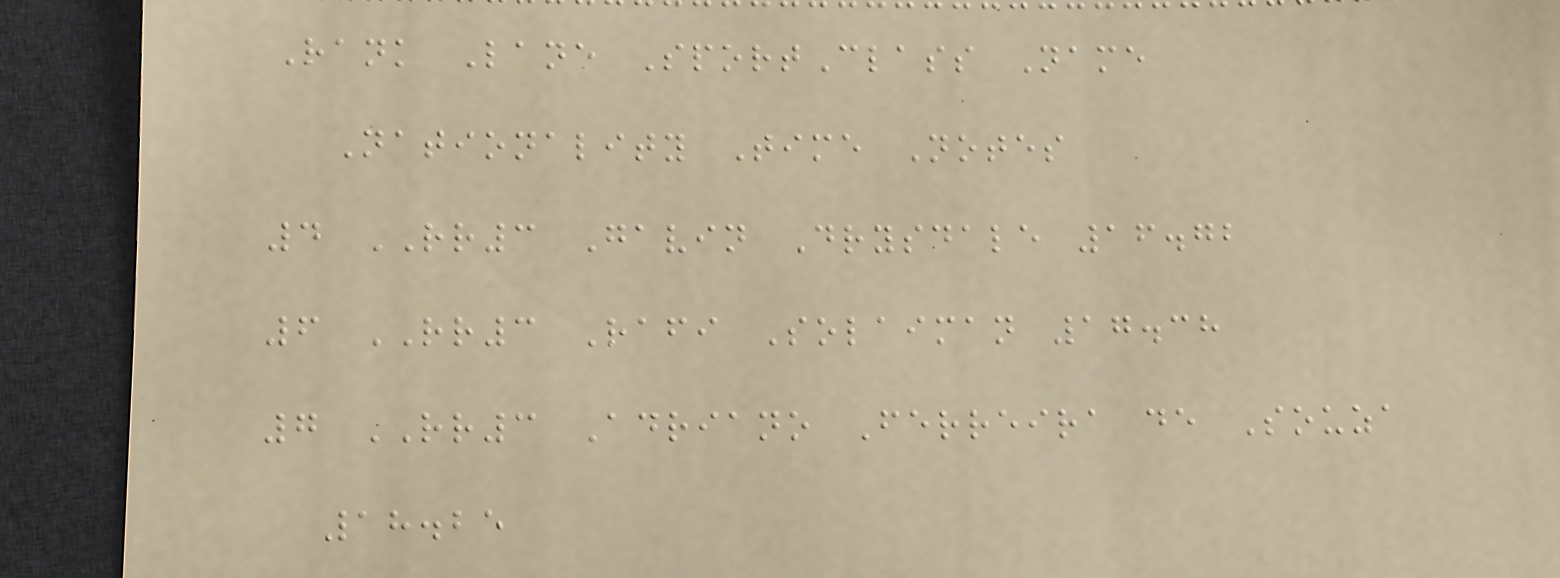Rank Lane SportClass Name
Nationality Time Notes
4 RR3 Gavin Drysdale 16.72
6 RR3 Rafi Solaiman 17.38
7 RR3 Adriano Ferreira de Souza
18.25
